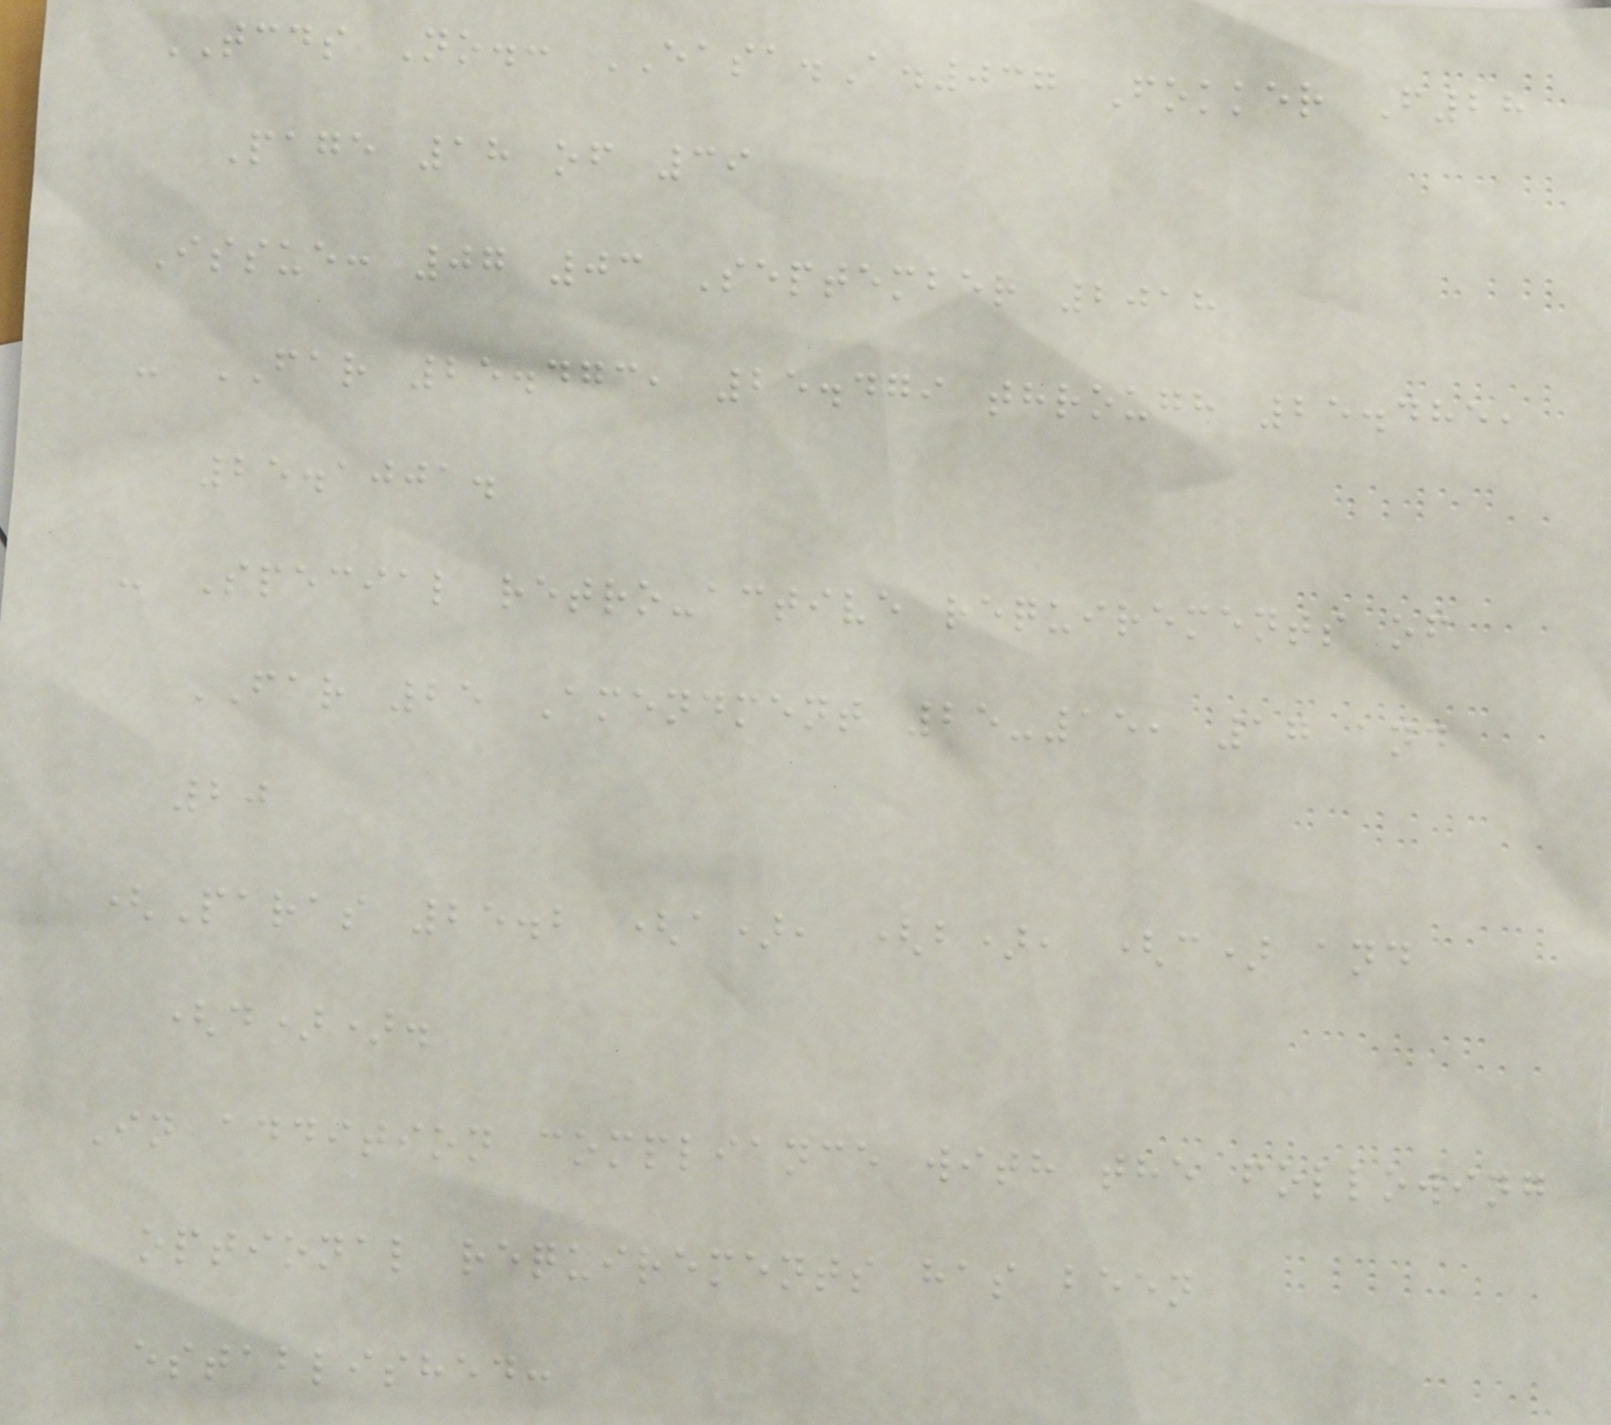TCDS No.: EASA.A.037 Fokker F28
Page 18 of 39
Issue: 07 03 September 2018
- FAR 25.473, 25.479 through 25.485,
25.1001.
- Special retro-active requirements of
FAR 25 Amendment 25-15, 17 and
20
(Paras 25.2 (a), (b), (c) and
(d)).
In addition compliance with the following
optional requirements has been
established:
